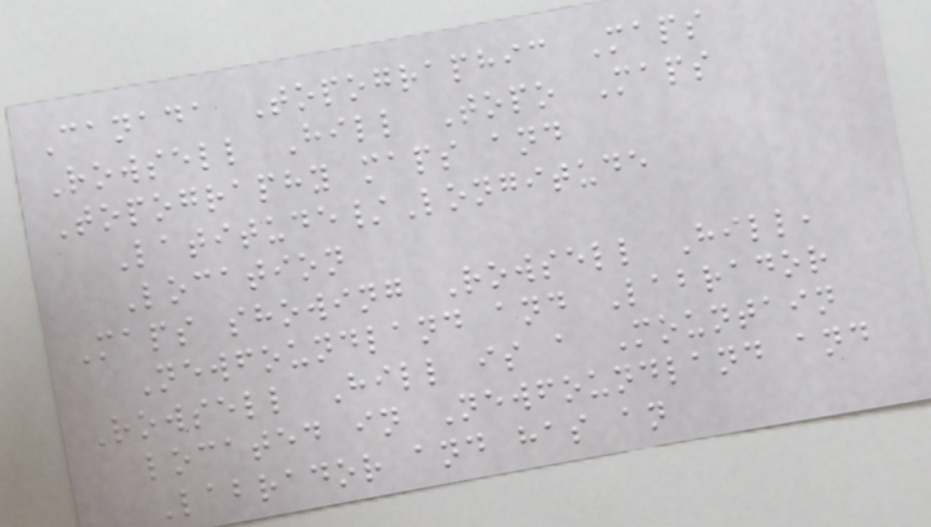Canada Topographic Maps
Rowsell Hill Topo Maps
Topography maps and
Latitude/Longitude
Location
Maps showing Rowsell Hill,
Newfoundland and Labrador
Rowsell Hill is a Mountain
located in Newfoundland and
Labrador and has an
